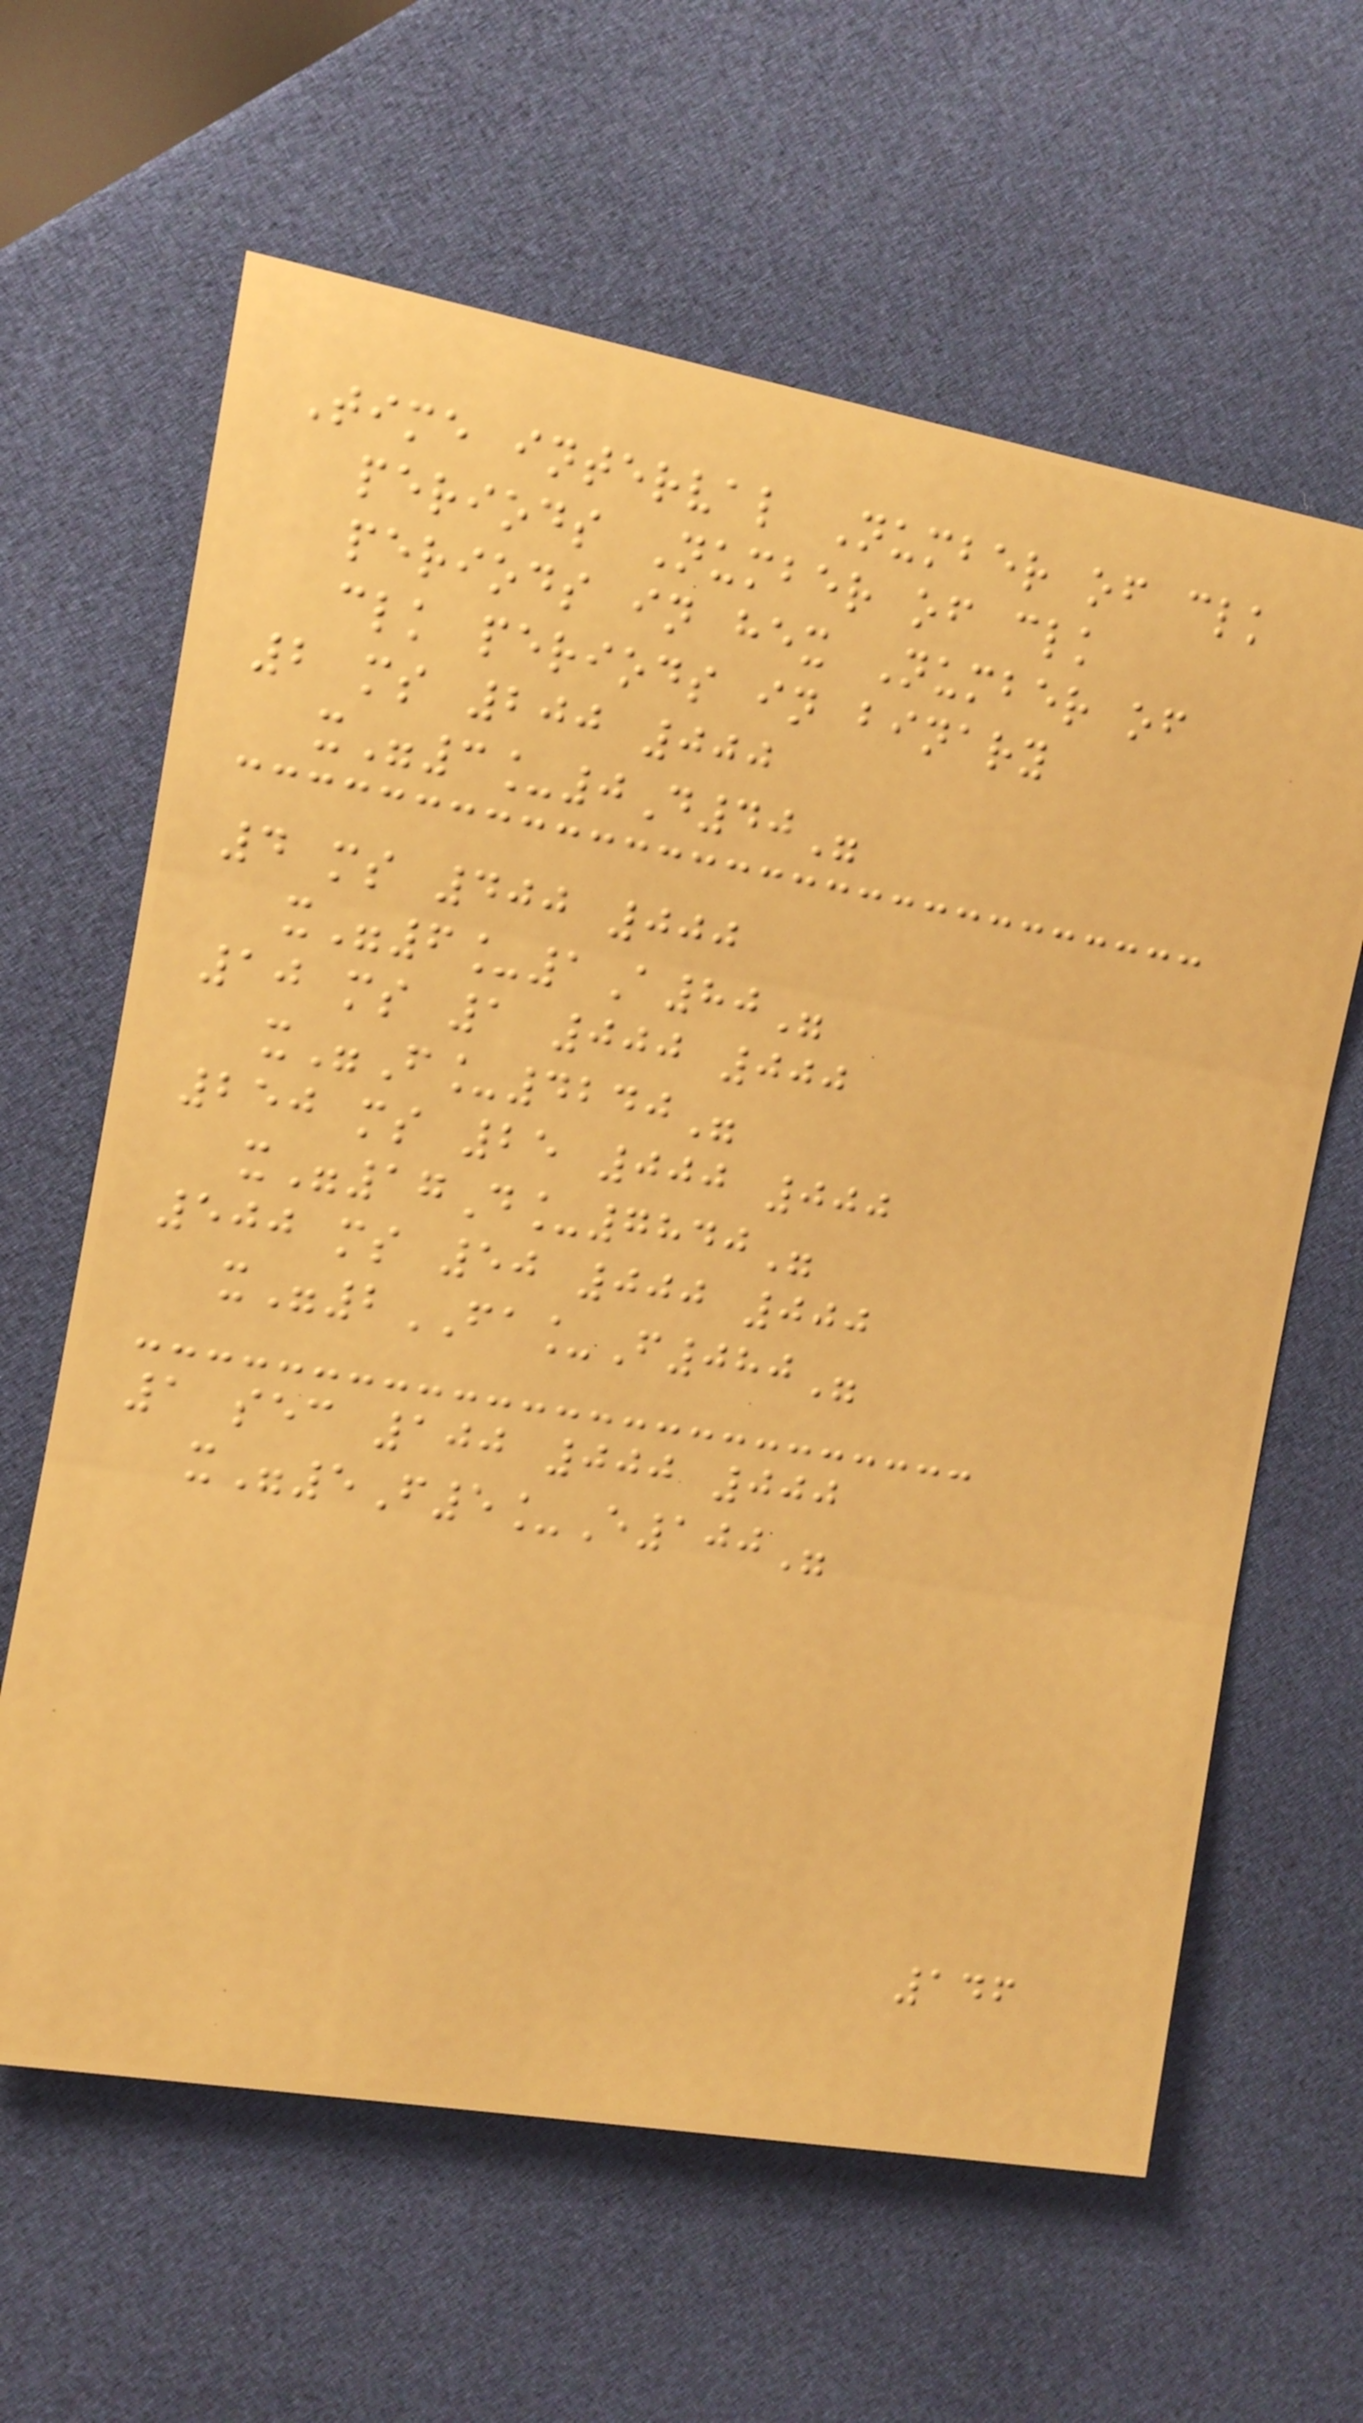Time interval Number of clk
periods Number of clk
periods in hex Number of
clk periods in binary
2 ms 200 000
x"3_0D40"
4 ms 400 000
x"6_1A80"
10 ms 1 000 000
x"F_4240"
250 ms 25 000 000
x"17D_7840"
500 ms 50 000 000
x"2FA_F080"
1 sec 100 000 000
x"5F5_E100"
146
